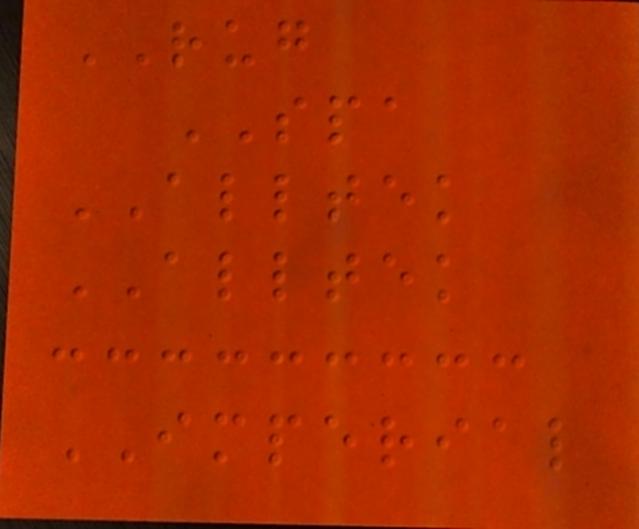RUG
SPA
ALLTEK
ALLTEK
IMPERIAL
